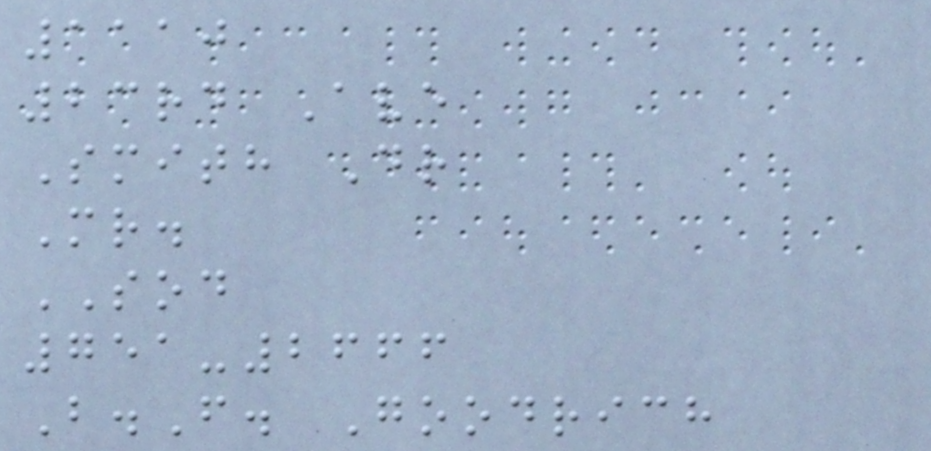1110
23rd Ave
Smith Dr
Mr.
SOD
751-2666
B.F. Goodrich
